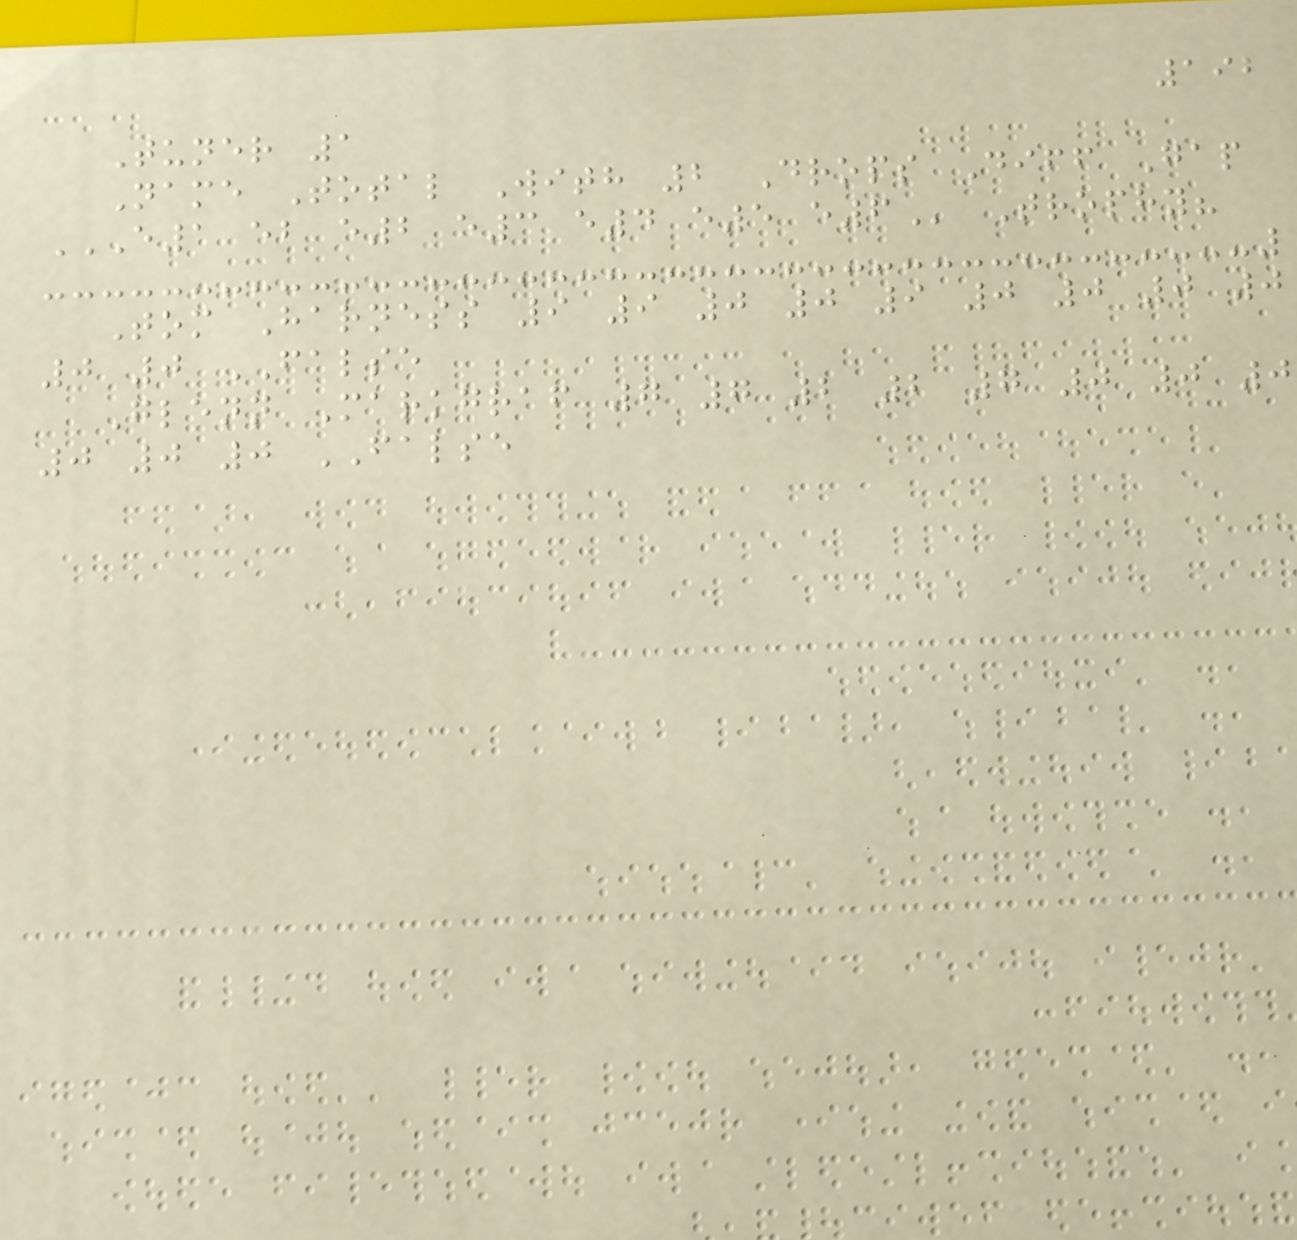192
Tuner 1
Name Total With 2 Drops Diff Gap
E1 EB E2 E3 E4 E5 E6 Trophy?
Tom Harness 9 9 0 0 9 0 0 0 0
0 0 FALSE
Glenn Markgraf 7 7 2 2 7 0 0 0
0 0 0 FALSE
